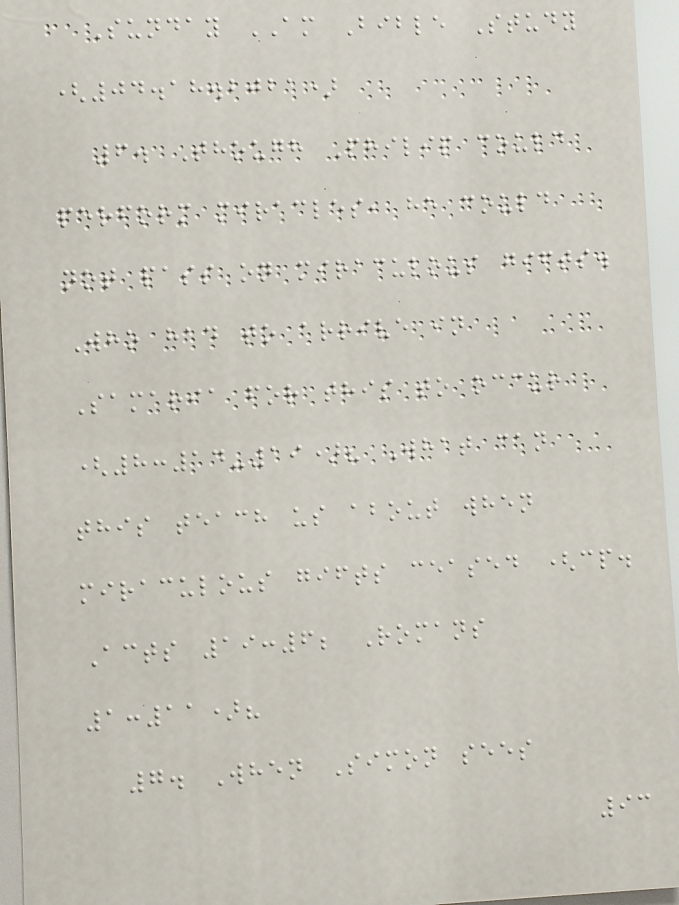Sunday AM Bible Study
(04.18.2021)
6. Though Philip could
perform miracles, he could
not pass on miraculous gifts.
Who had to arrive in
Samaria for this to occur
(8:14-19)? What can
this teach us about when
miraculous gifts ceased (cp.
Acts 19:6; Romans
1:11)?
7. When Simon sees
93
